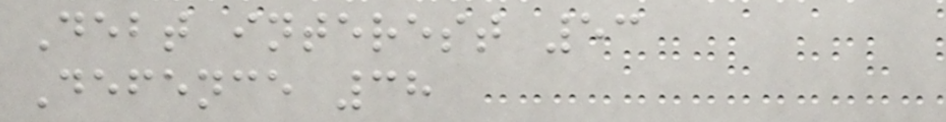Debt interest 53
Defence 38
